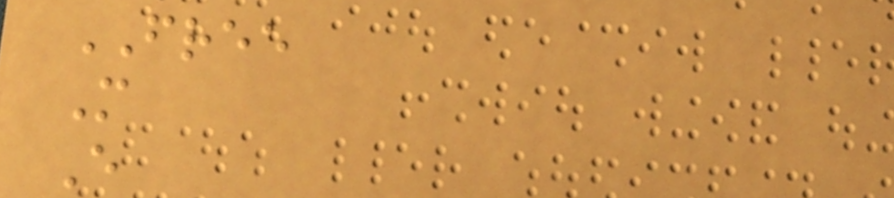FREE
M
E
